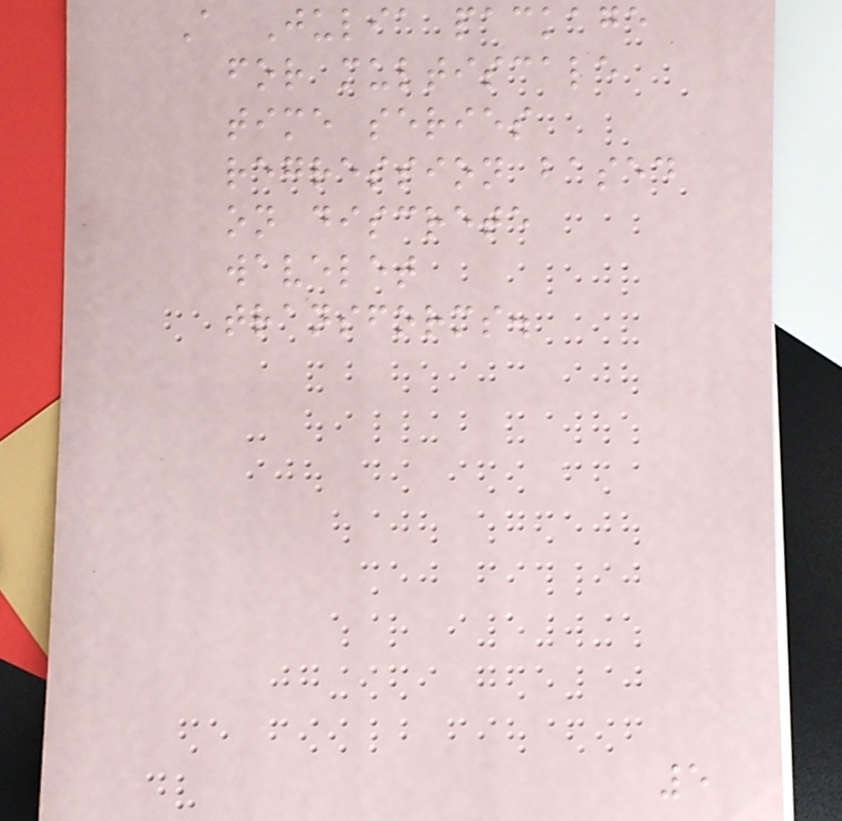A Julia package
for multiscale
time series
regression based
on discrete
wavelet
transforms.
5
